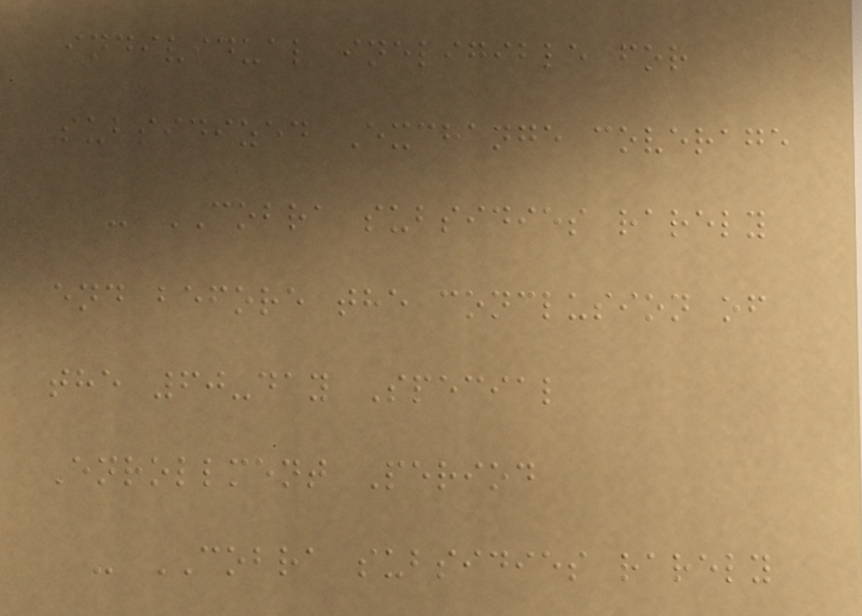individual ineligible for
subsidized Exchange coverage
- COBRA subsidies rarely
end before the conclusion of
the 60-day Special
Enrollment Period
- COBRA subsidies rarely
